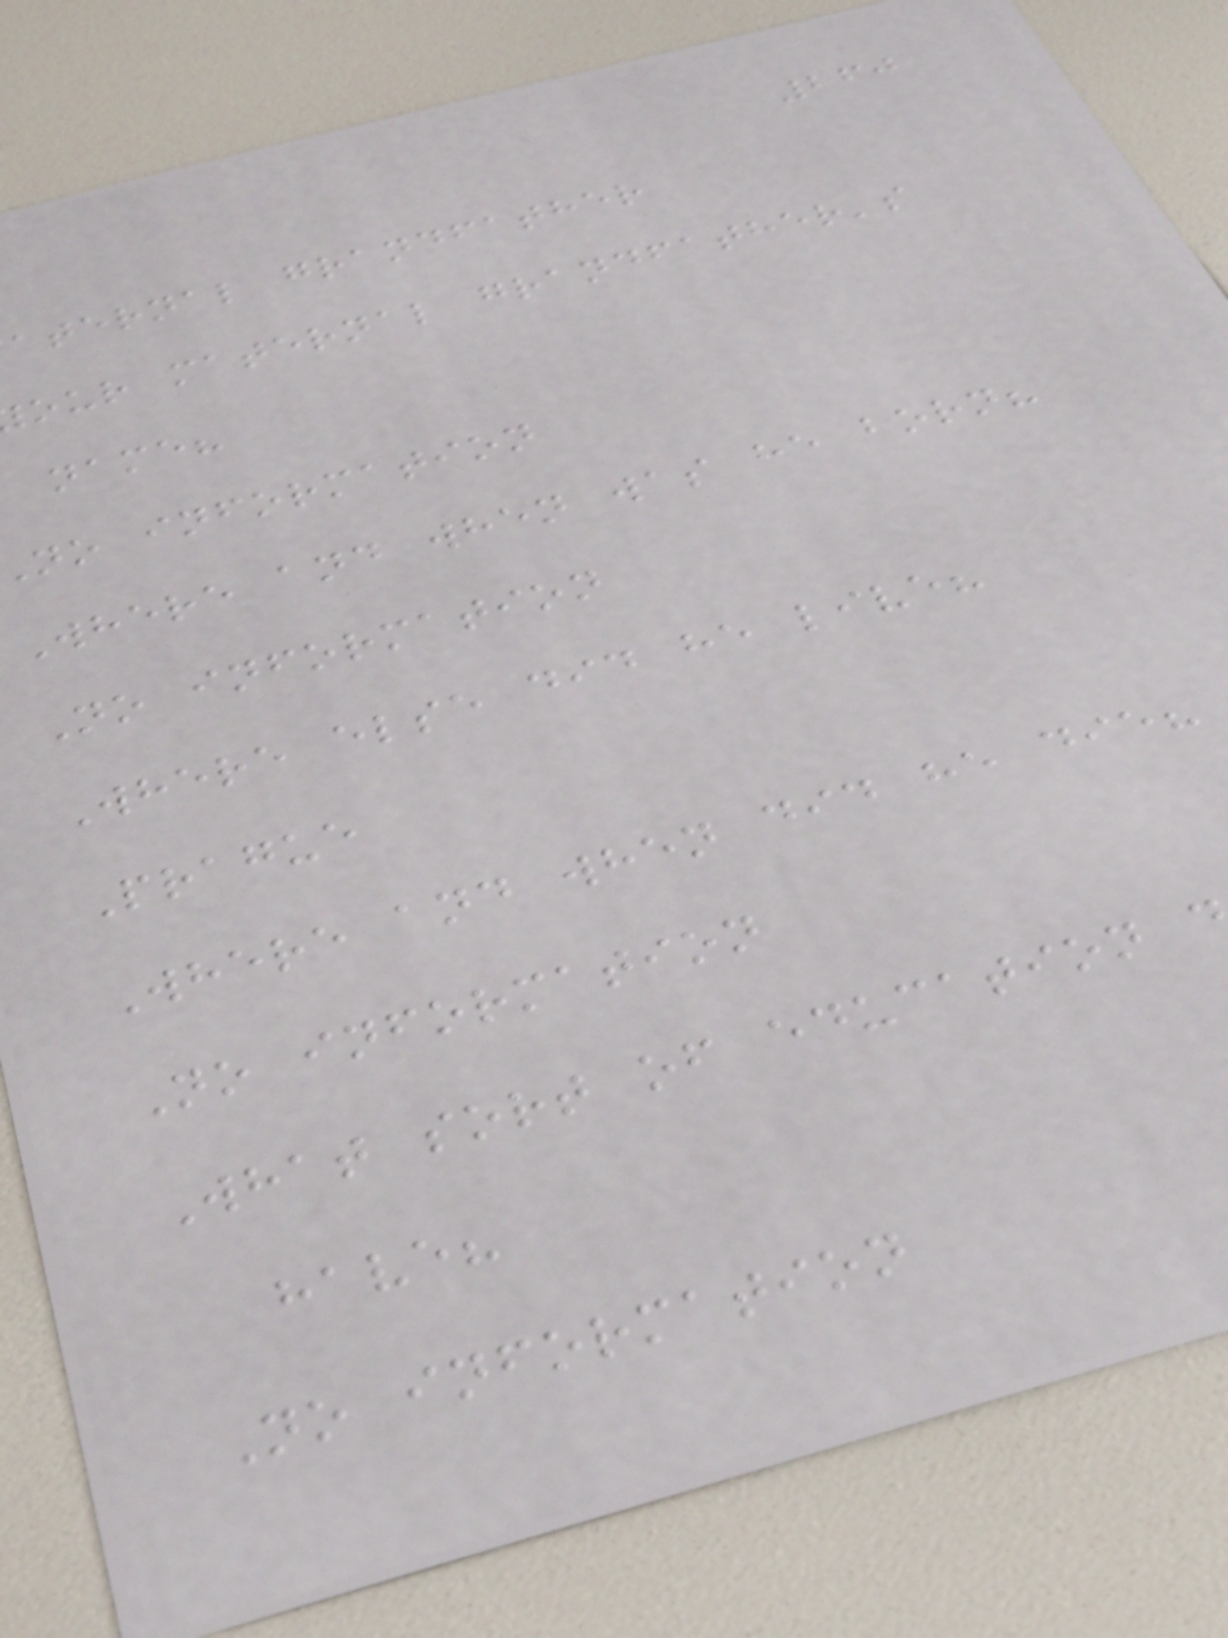260
aternal grandfather
our maternal grandfather's
name?
no information
Where and when was he born?
No information
Where else did he live?
Prague
Where and when did he die?
No information
What sort of education
have?
No information
